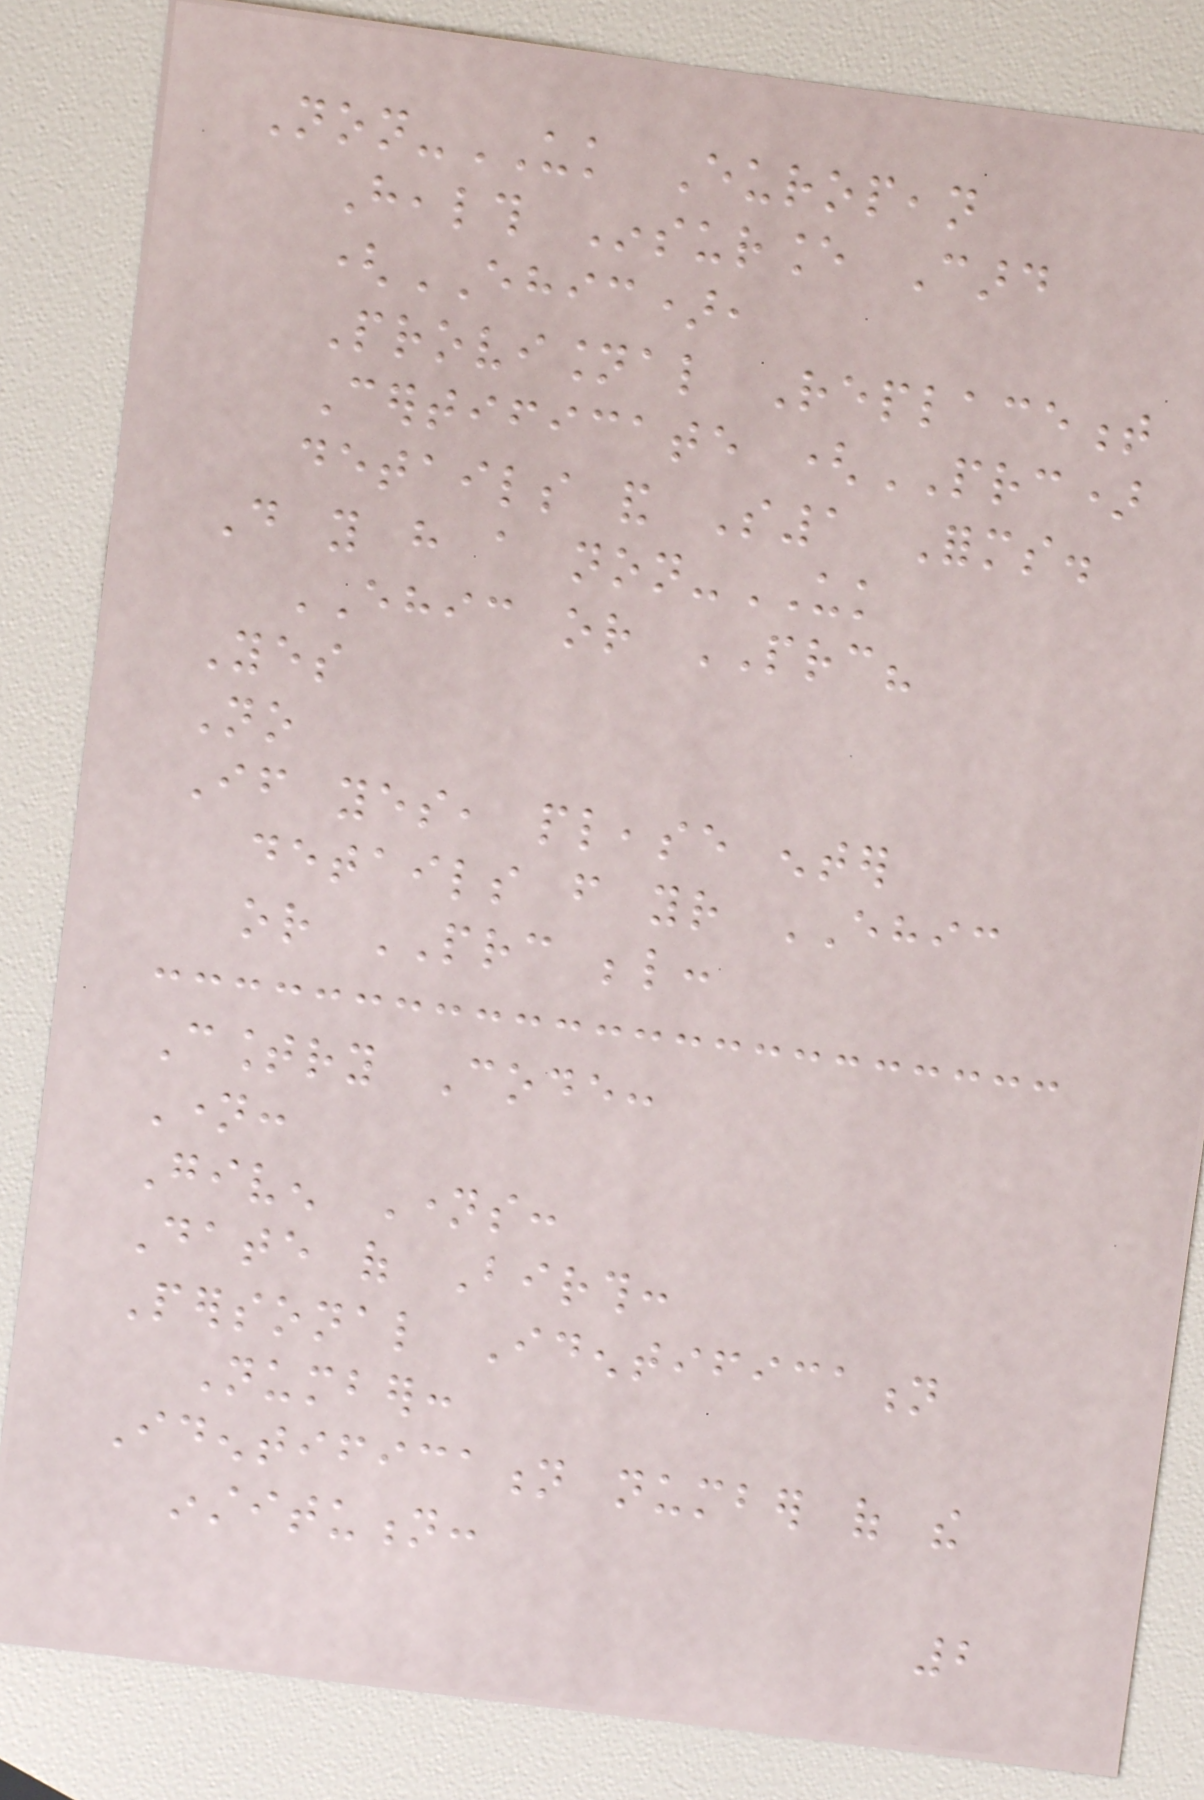Non-UK European
Health Insurance Card
(EHIC),
Provisional Replacement
Certificate (PRC)
details and S1 Forms.
Do you have a non-UK
EHIC or PRC?
Yes
No
If yes, please enter
details from your EHIC
or PRC below:
Country Code:
Name:
Given Names:
Date of Birth:
Personal Identification
Number:
Identification number of the
institution:
2
